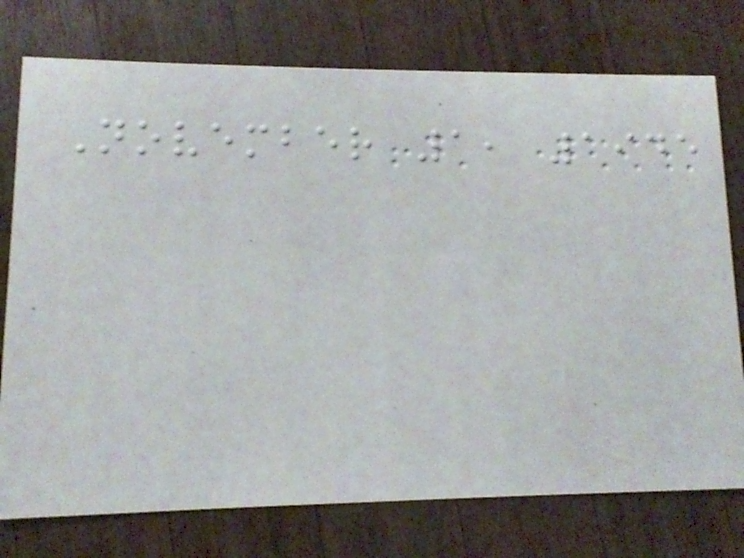November 1, 1945
